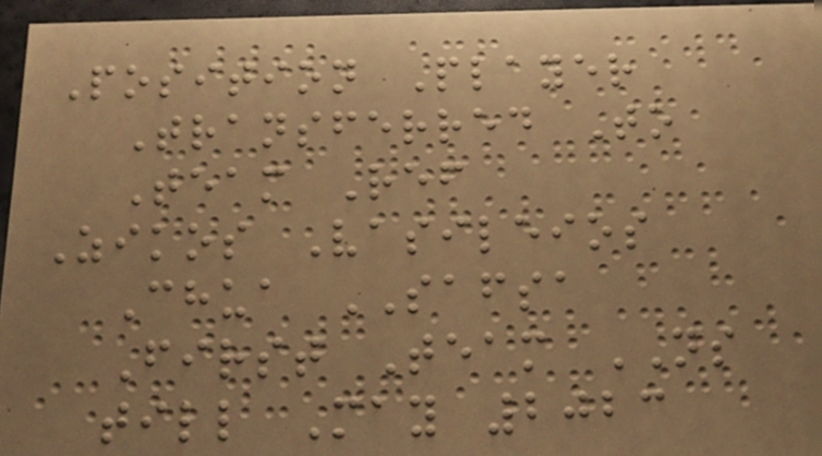Position Player
Transferred To
Team Ref
Zikos Vasileios
Chua SAFSA
First Team NS
till May 2023
